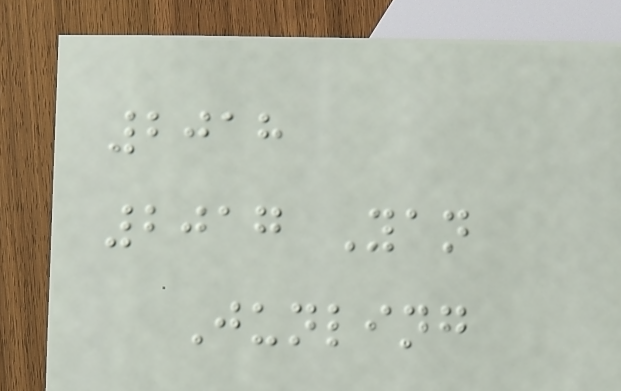2018
2017 Yan
Junling
